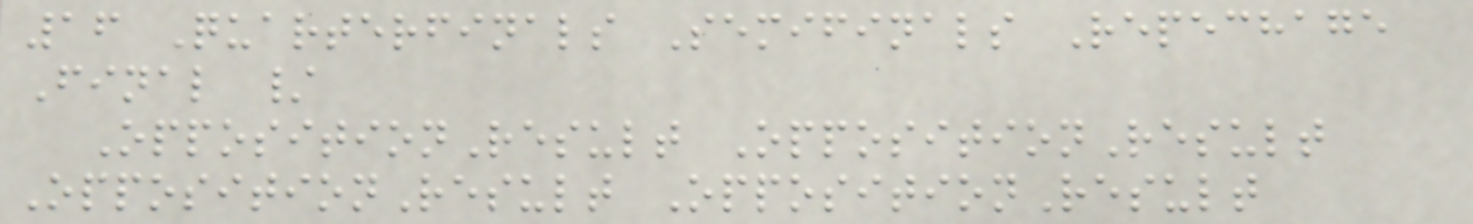16 Quarterfinals Semifinals Repechage
Final /
OppositionResult OppositionResult
OppositionResult OppositionResult
